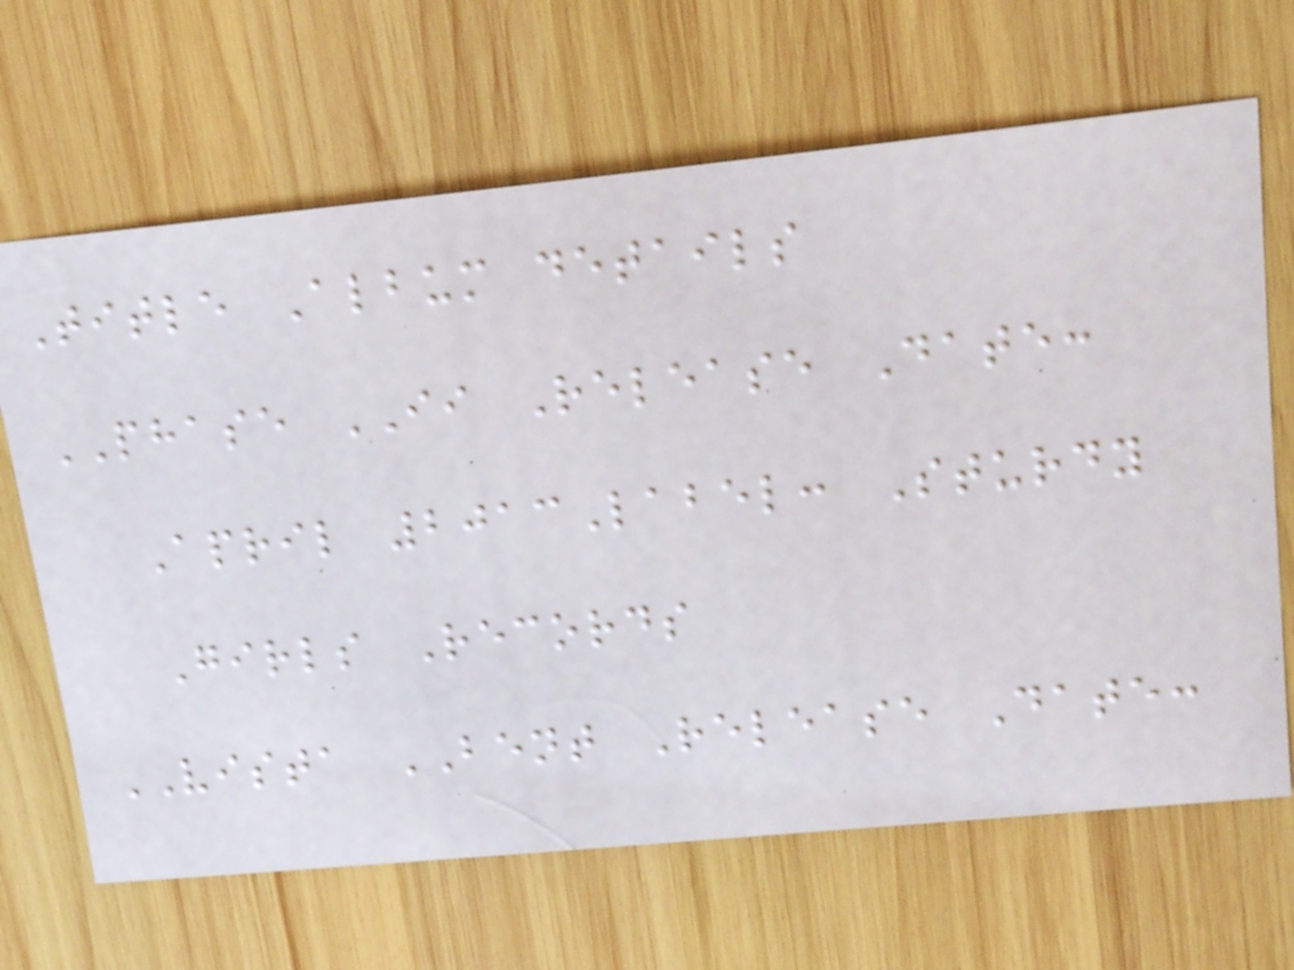Title Album details
PHASE II Release Date:
April 2013Label: Sturdy
Girls Records
VISTA BENT Release Date:
